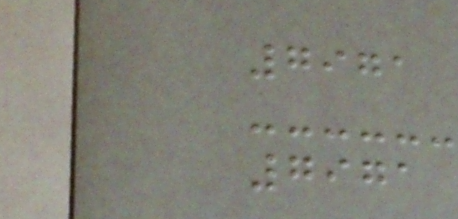7971
7971
